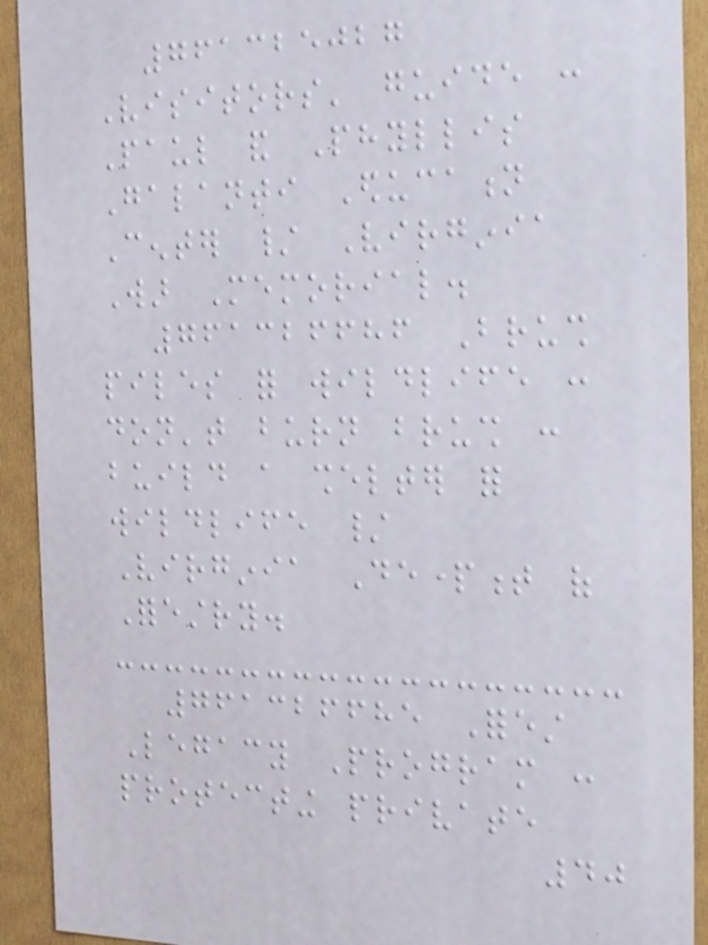761325027
Visitors' guide :
Paul and Phyllis
Galanti Education
Center / Virginia
War Memorial.
761326686 Brush
piles for wildlife :
don't burn brush :
build a shelter for
wildlife /
Virginia Department of
Forestry.
761326685 Forest
Legacy Program :
protecting private
40
